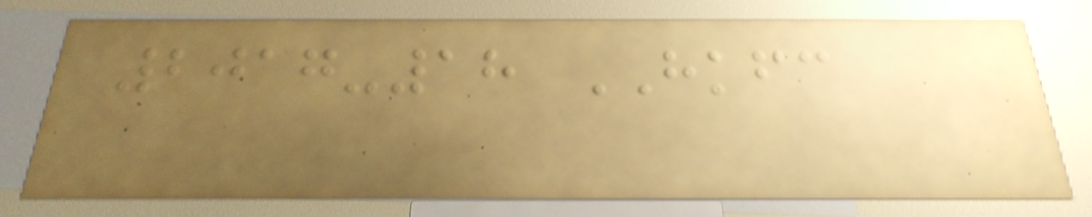2017-18 HKFC
